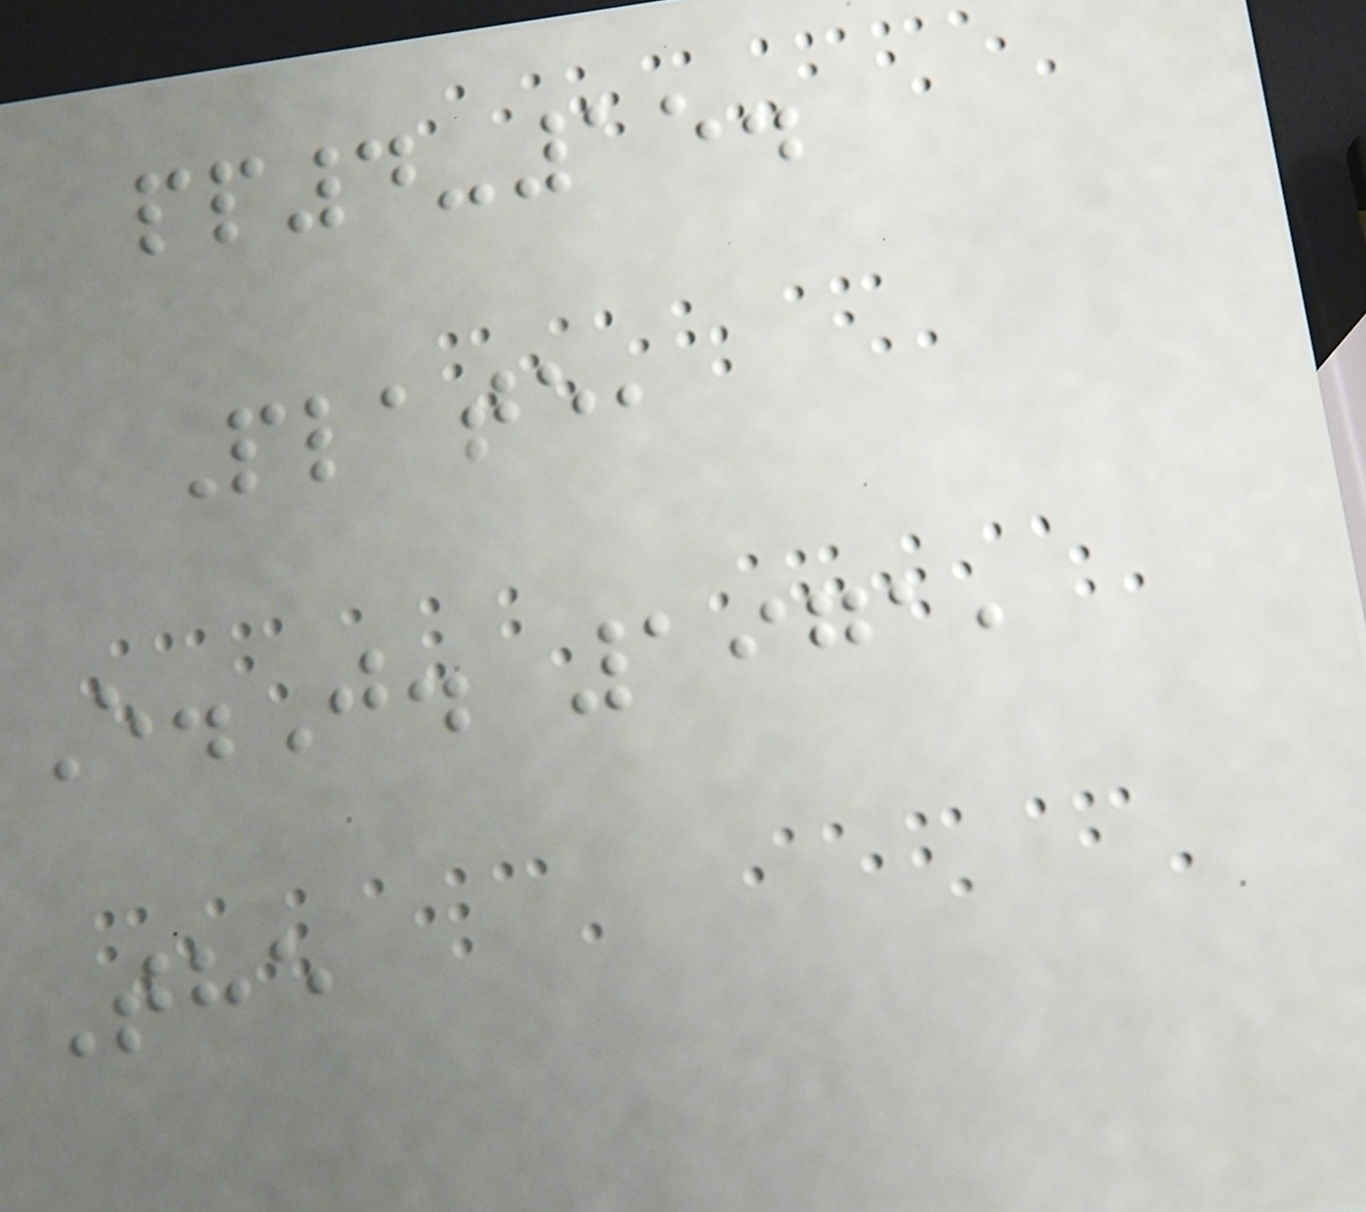pp4-15.
Plate,
E.J. 1971,
The
